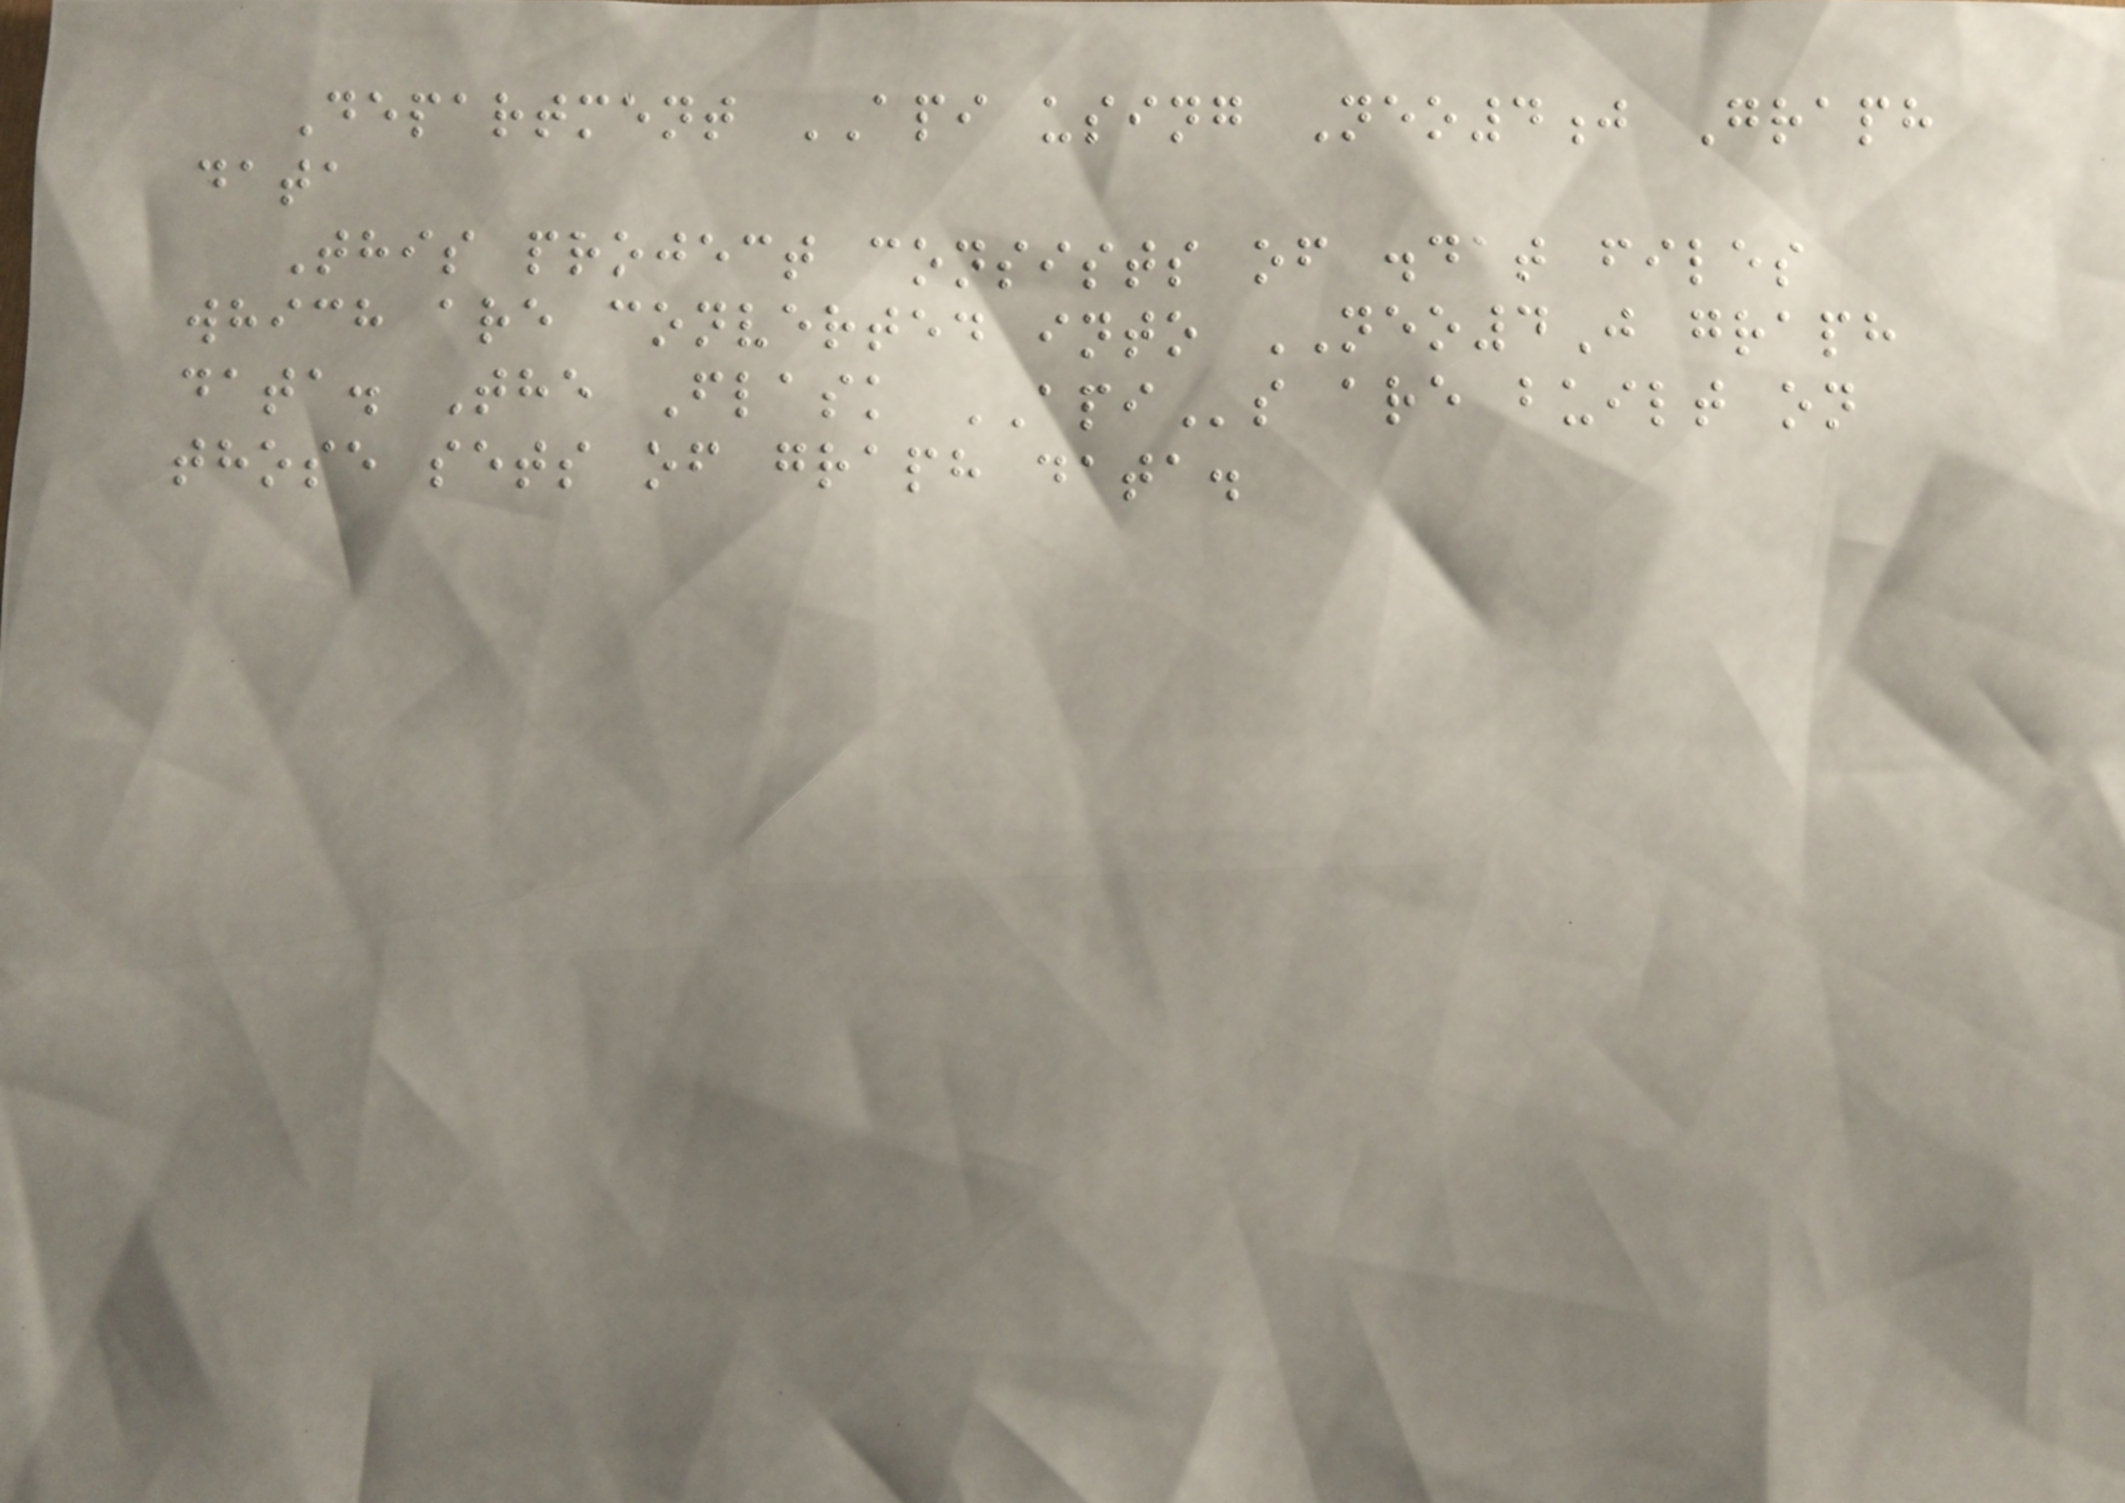Department API using Neo4j Graph
data
This project consists of .dat files
which are converted into NEO4J graph
data. The Flask APIs are built on
those sets of graph data.
